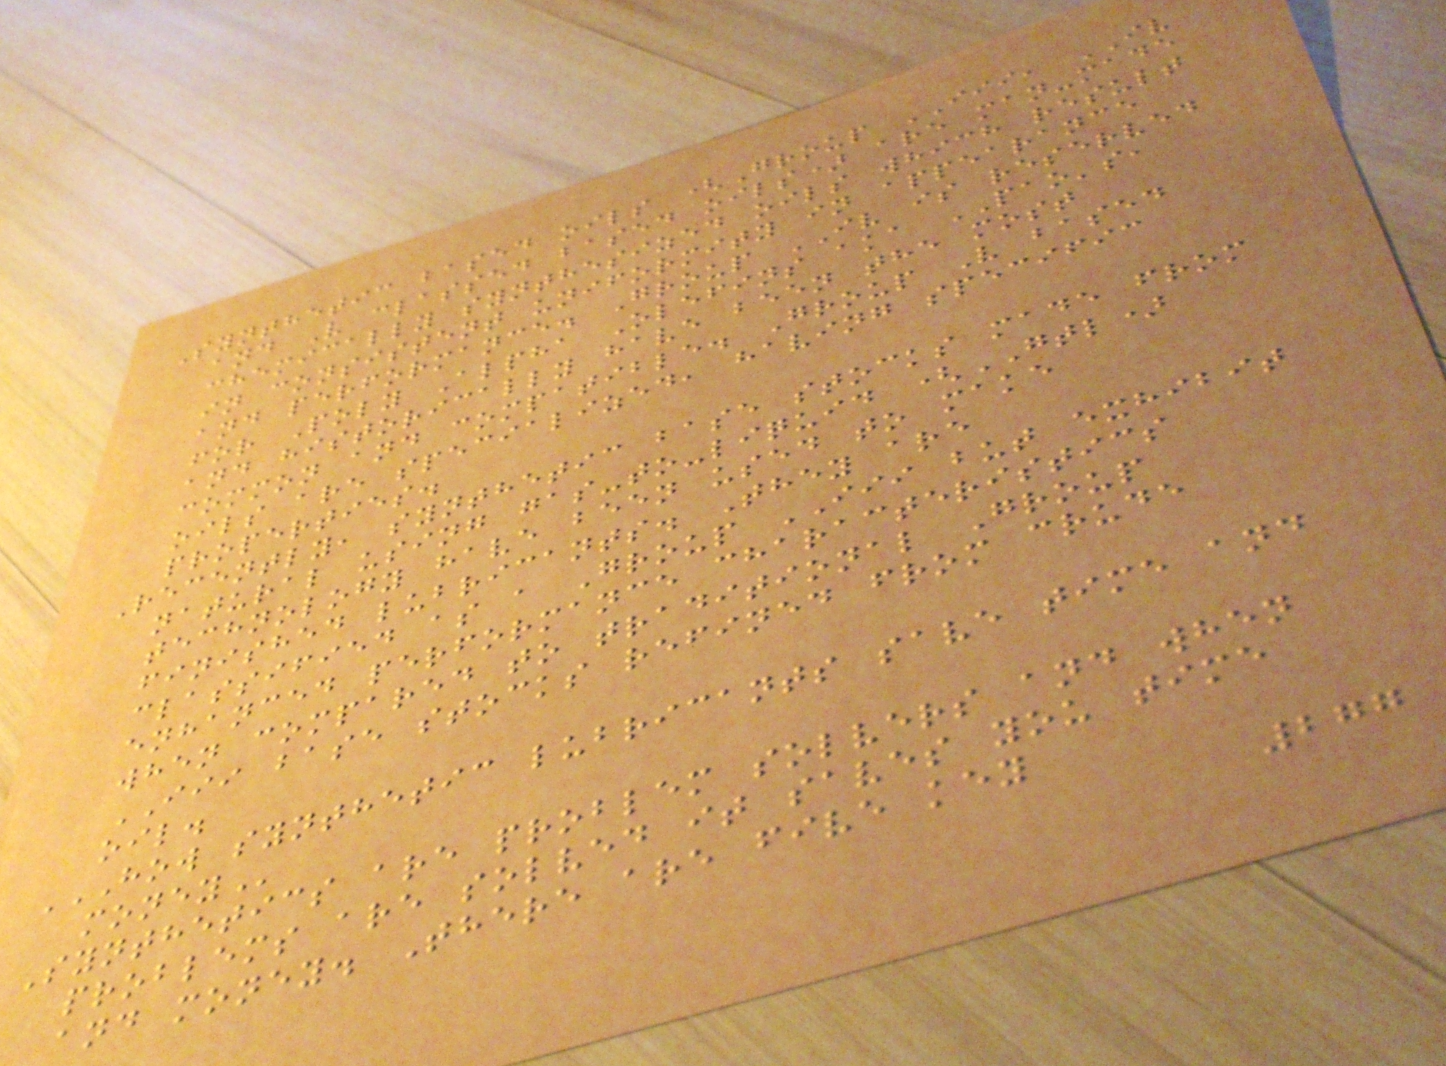Synthetic based oils (Group III, IV
and V classed based oils) are man-made
chemically synthesized oils which result
in consistent uniformity in appearance
and performance. Group IV is reserved
for Poly Alpha Olefins aka PAO's,
and historically have been the most
common and compatible. Group V based
oils are specialized, having specific
properties.
Recently, synthetic base stocks made from
natural using gas-to-liquid (GTL)
technology have been used to make
finished lubricants. They are
classified as a Group III but exhibit
enhanced performance characteristics
when compared to traditional Group
III base stocks refined from crude
oil.
HOW SYNTHETIC LUBRICANTS SAVE TIME AND
MONEY
Synthetics are problem solvers and when
problems are solved it saves you time
and money. There are five key
277
